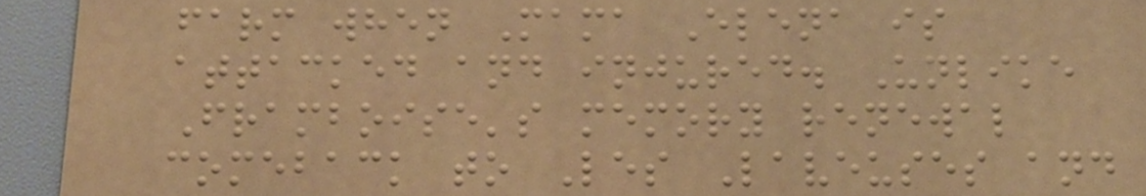farm when Mama Elena is
attacked and injured. Unlike
Framboise's memory renewal
comeback to Les Laveuses and
